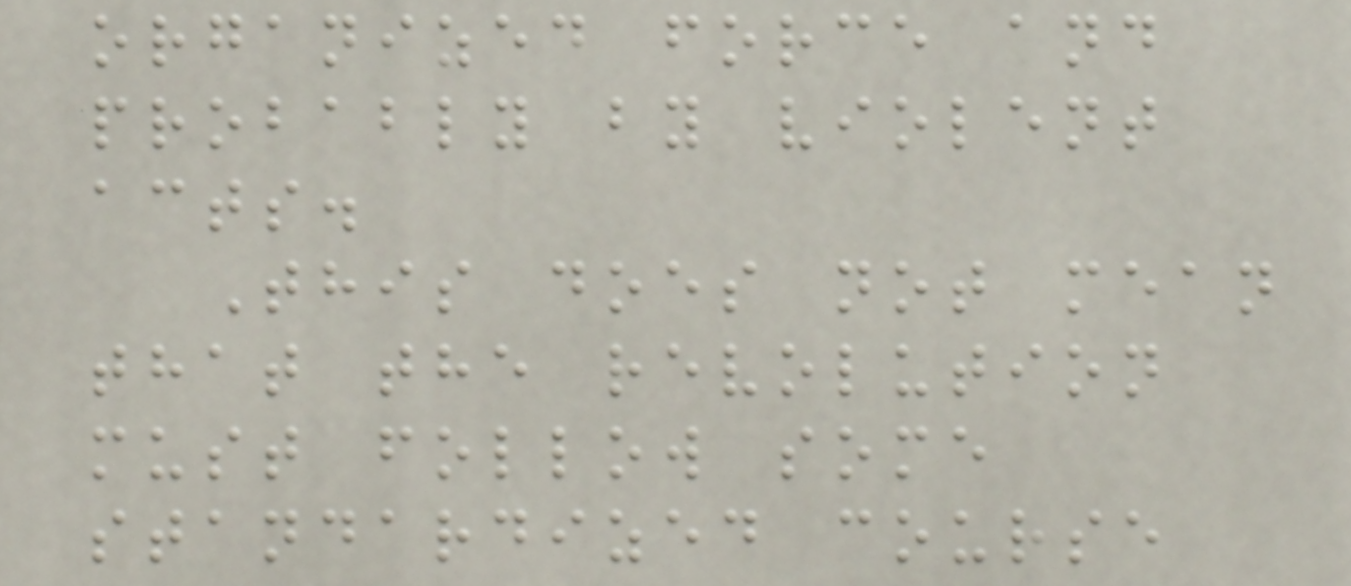organized force and
probably by violent
acts.
This does not mean
that the revolution
must follow some
standardized course
